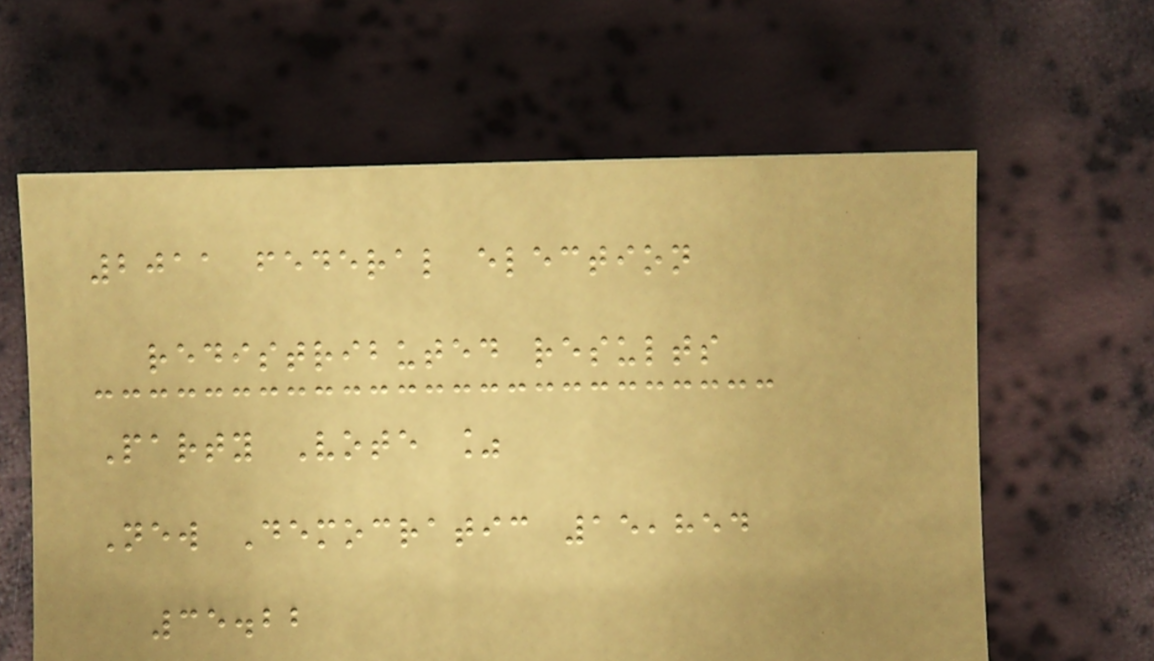2011 federal election
redistributed results
Party Vote %
New Democratic 15,854
35.22
